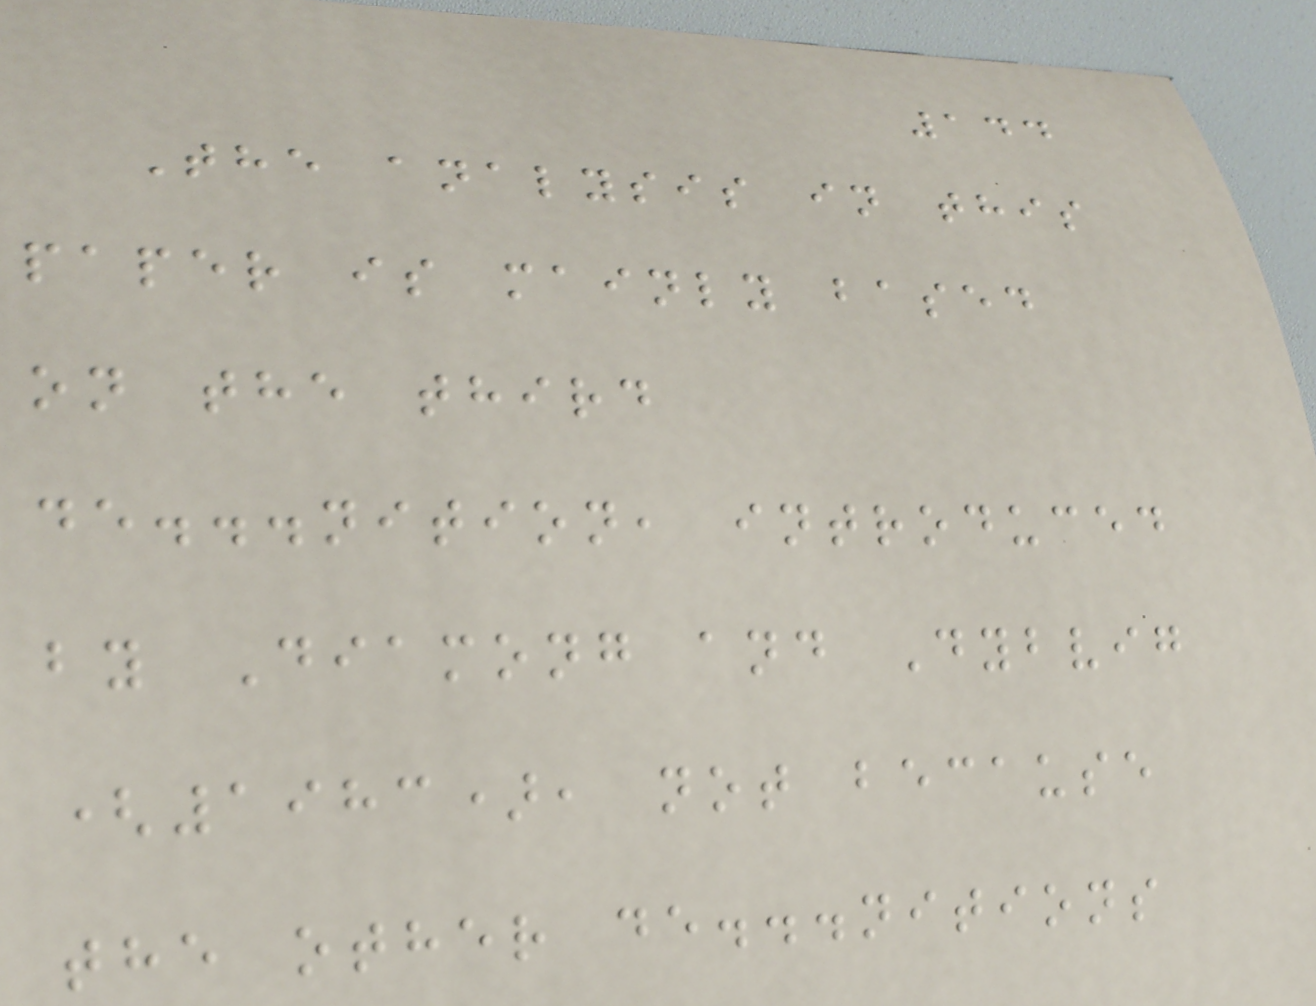144
The analysis in this
paper is mainly based
on the third
de...nition, introduced
by Diamong and Dybvig
(1983), not because
the other de...nitions
